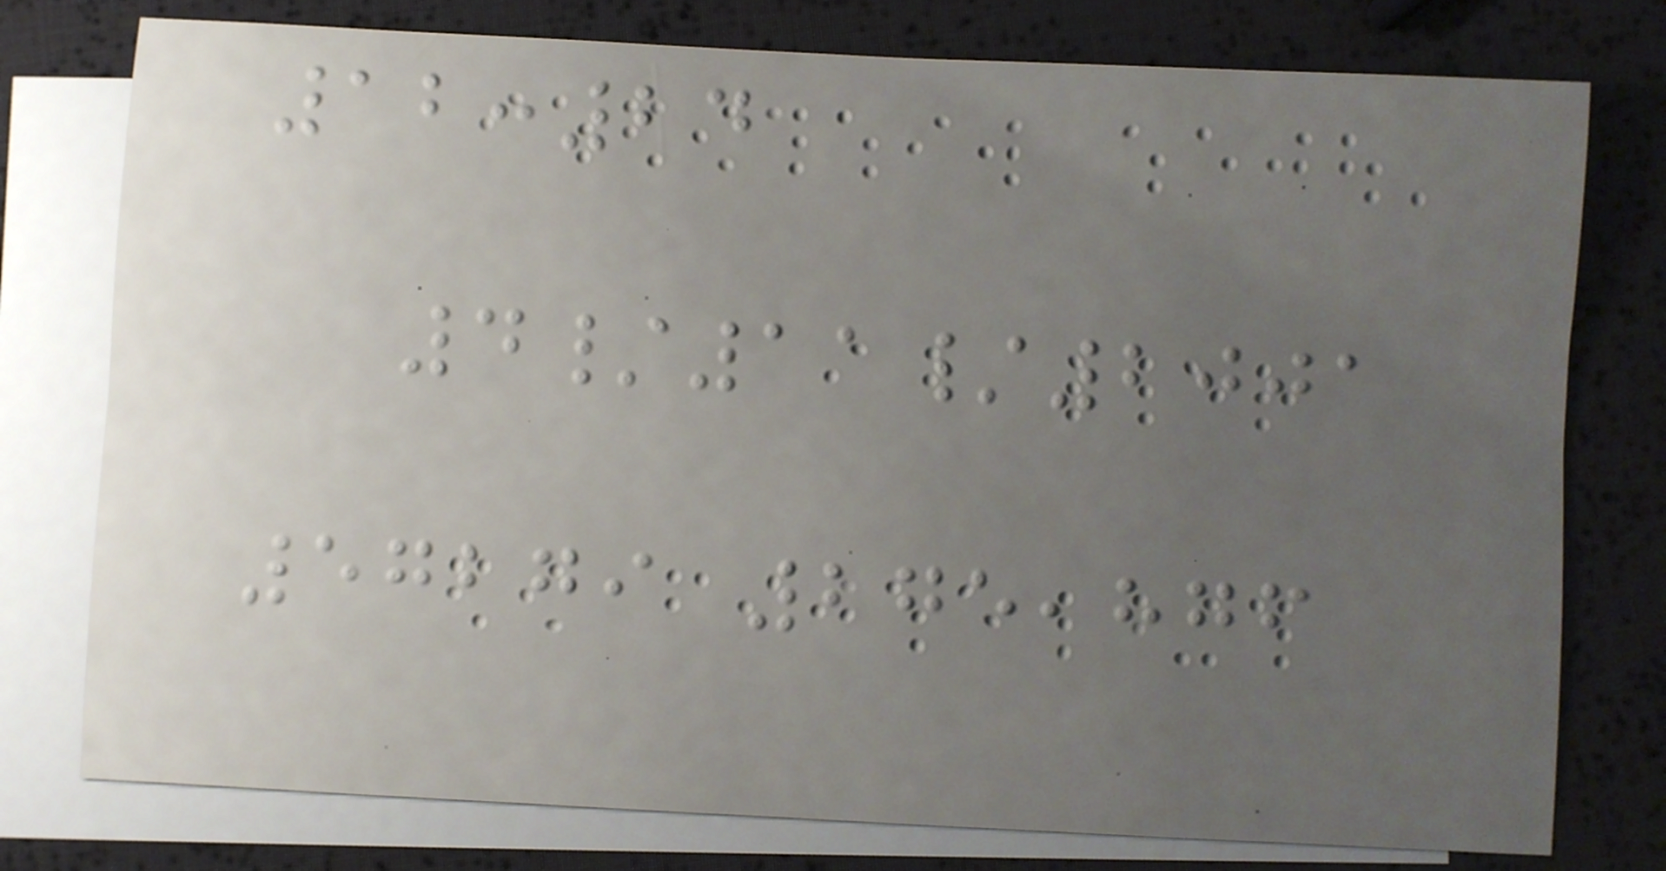12:24
4/11/2001
57279 275,876
